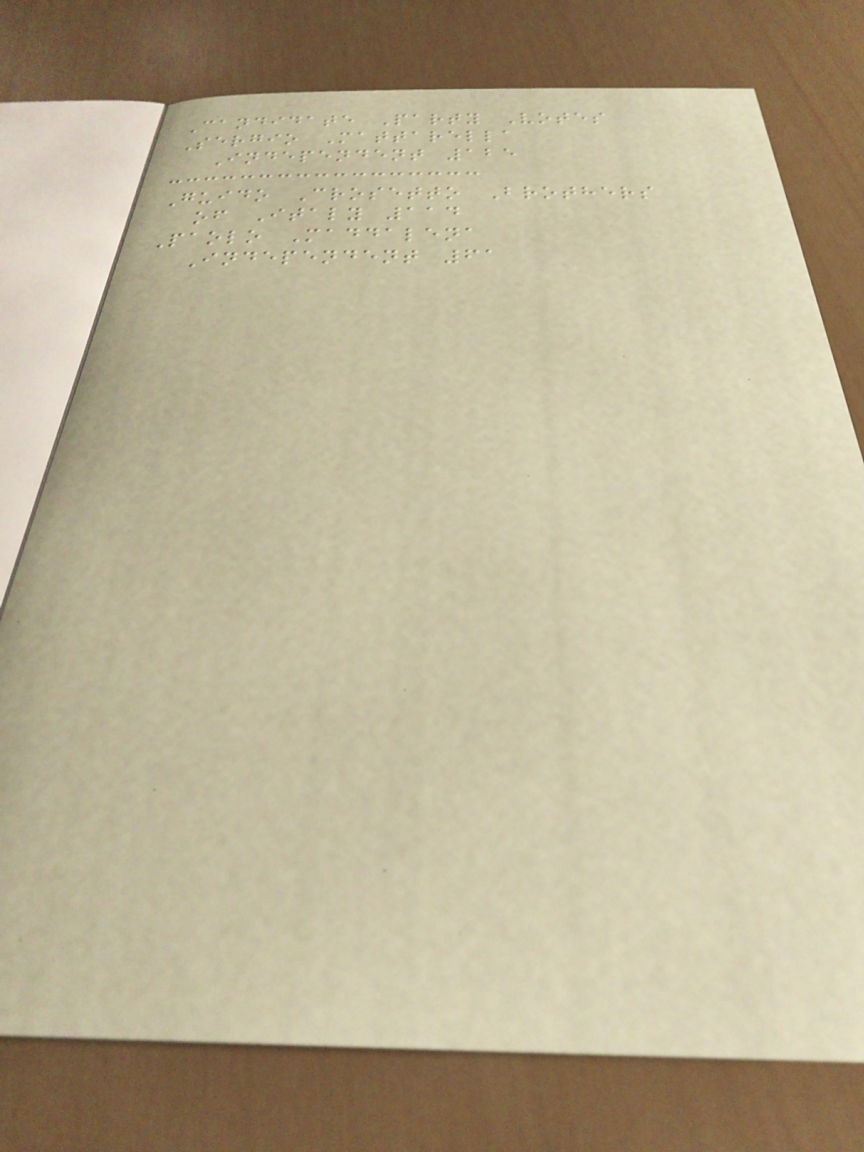Candidate Party Votes
Sergio Mattarella
Independent 125
Guido Crosetto Brothers
of Italy 114
Paolo Maddalena
Independent 61
